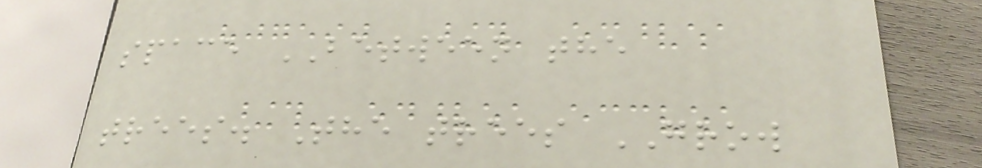space BETWEEN the
trees. The trees GROW
